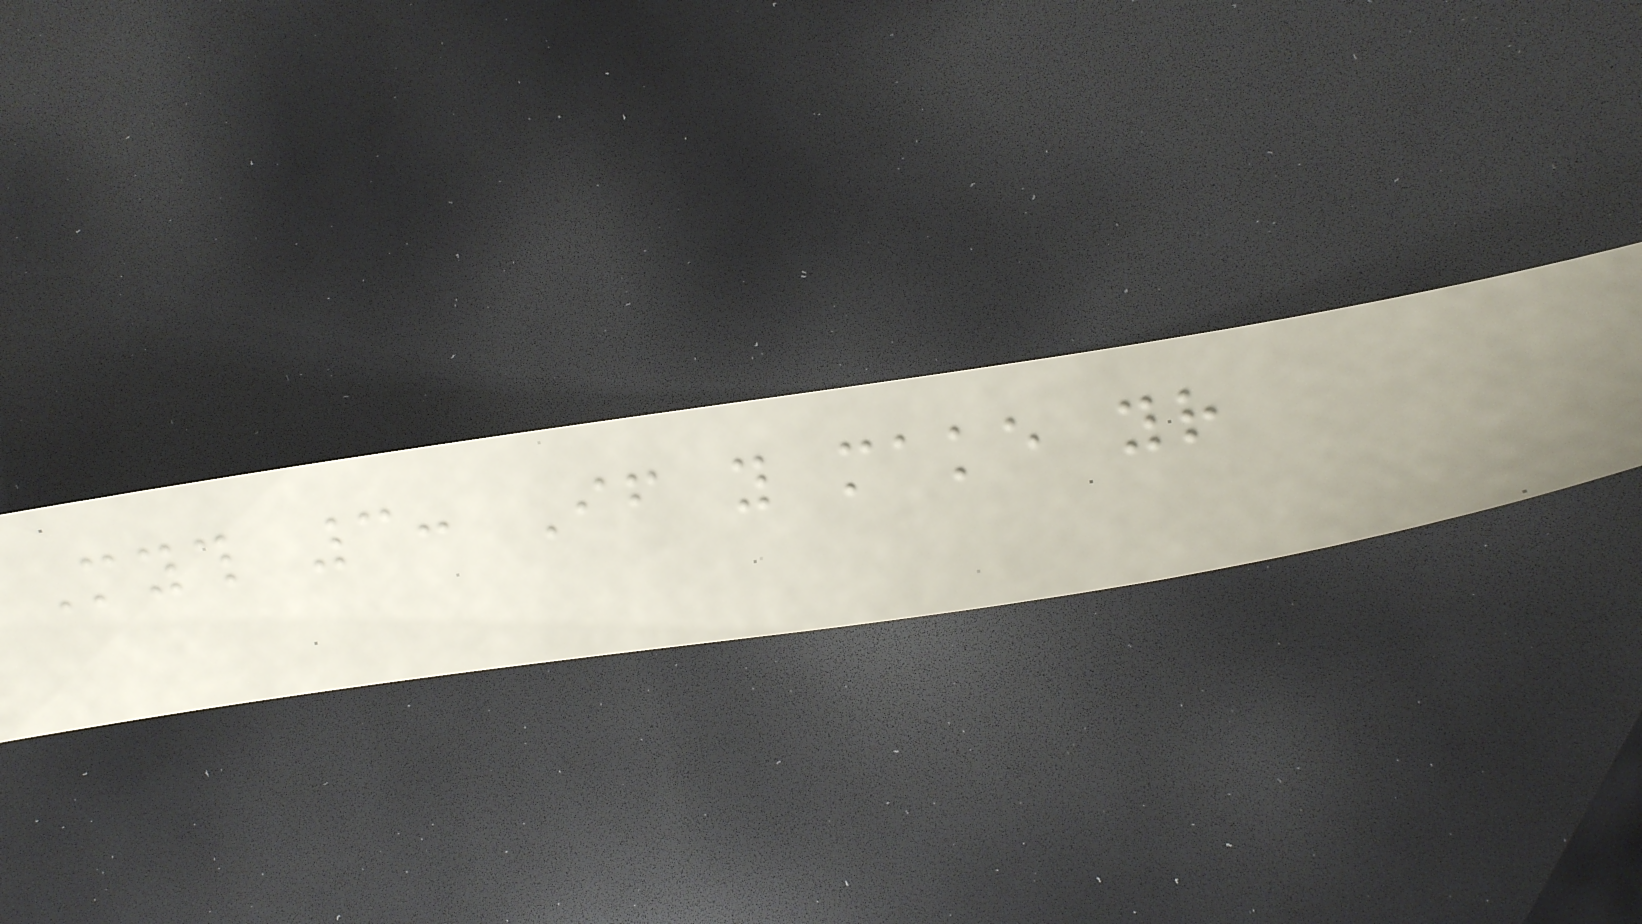Myth 3: If you make your
